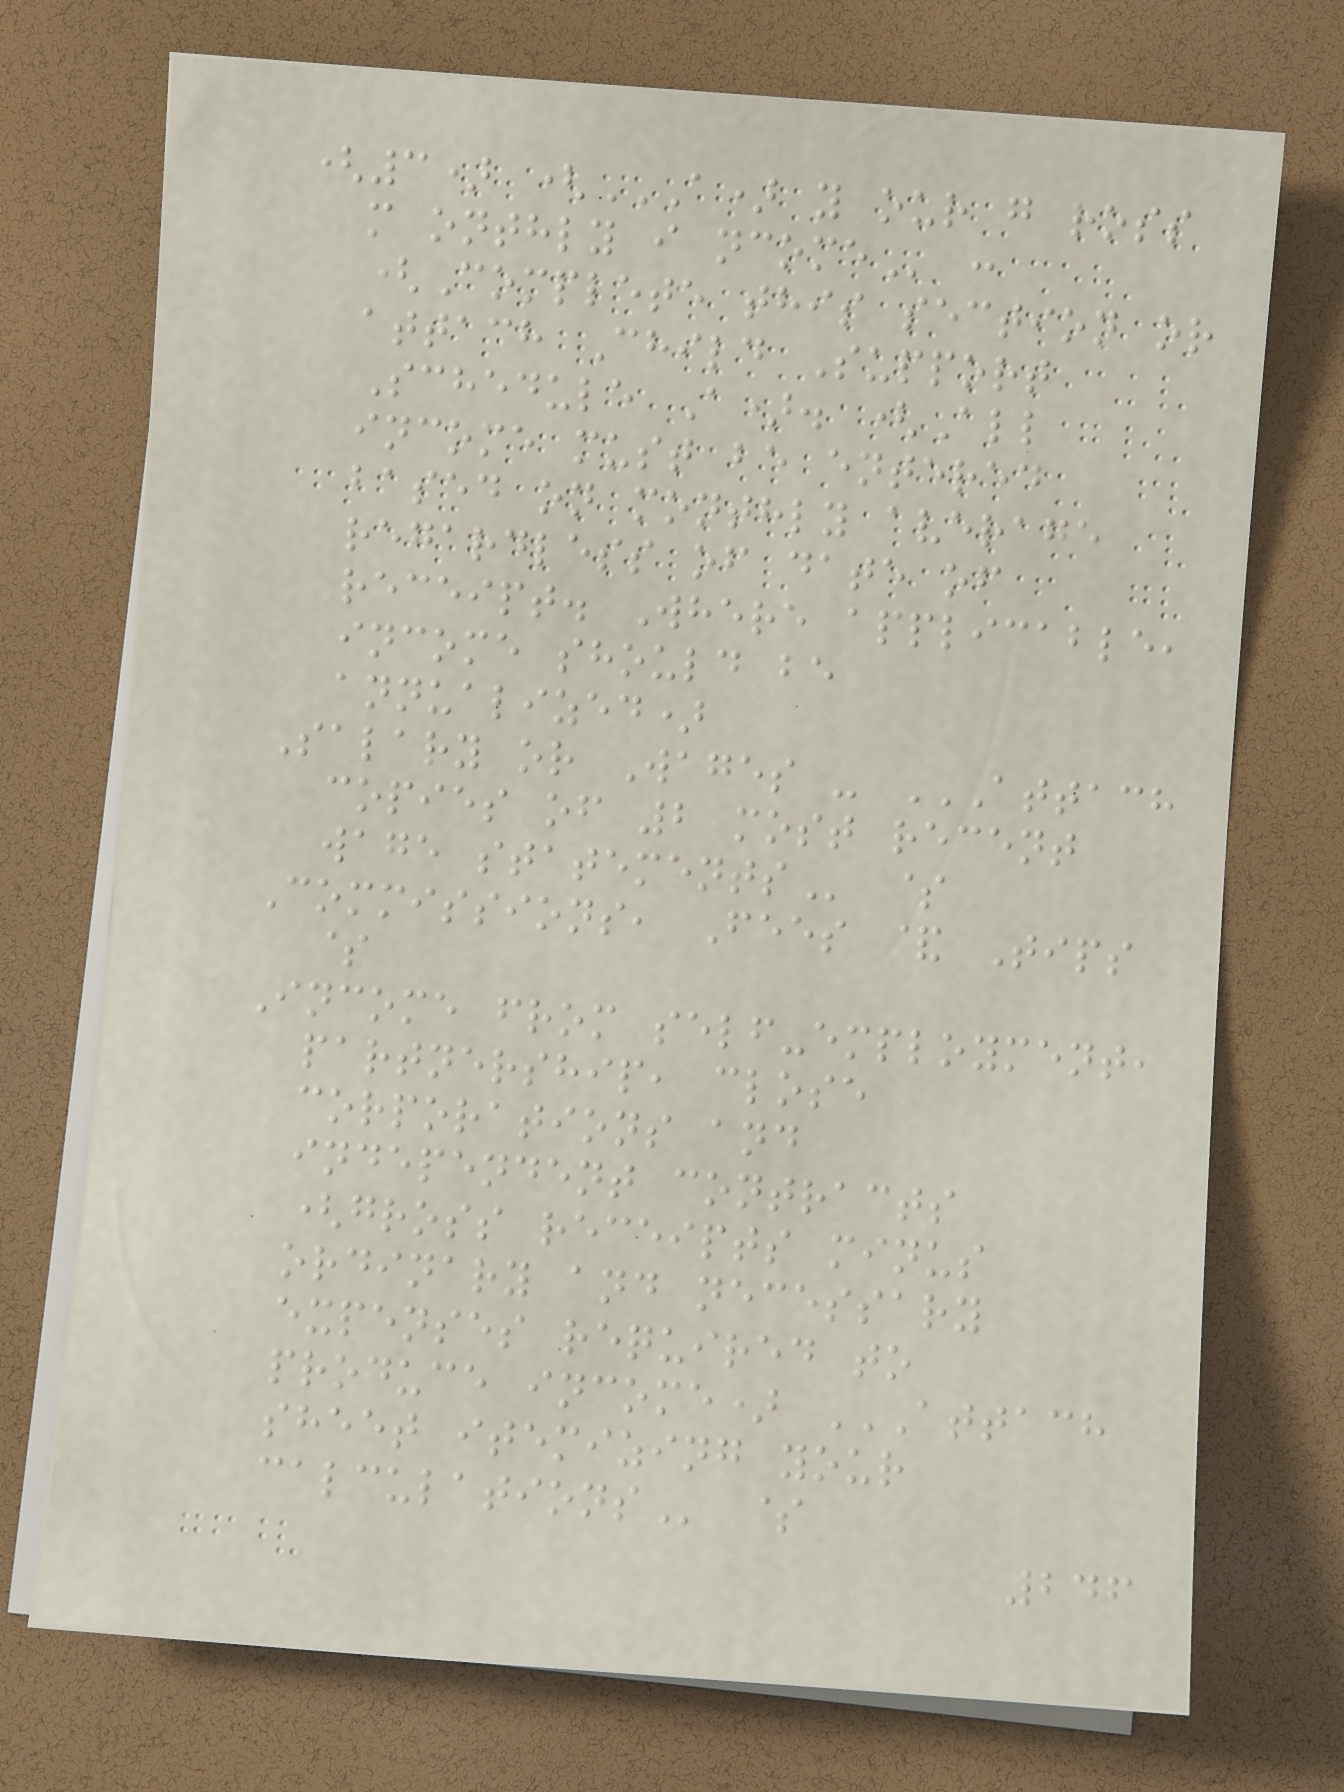(3) (A) Y OUR G ROSS
M ONTHLY I NCOME :
(Complete this section or
attach Child Support
Schedule A). (All
income must be entered
based on monthly average
regardless of date of
receipt. Where applicable,
income should be
annualized)
Salary or Wages - ATTACH
COPIES OF 2 MOST RECENT
WAGE STATEMENTS $
Commissions, Fees & Tips
$
Income from self-employment,
partnership, close
corporations and
independent contracts
(gross receipts minus
ordinary and necessary
expenses required to
produce income) ATTACH
SHEET ITEMIZING YOUR
CALCULATIONS $
246
